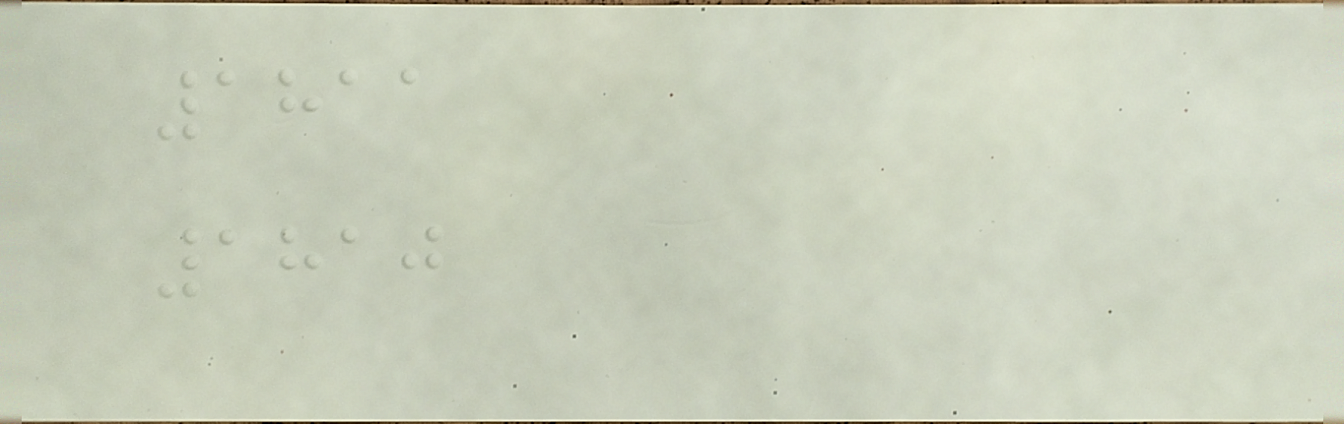1811
1810
